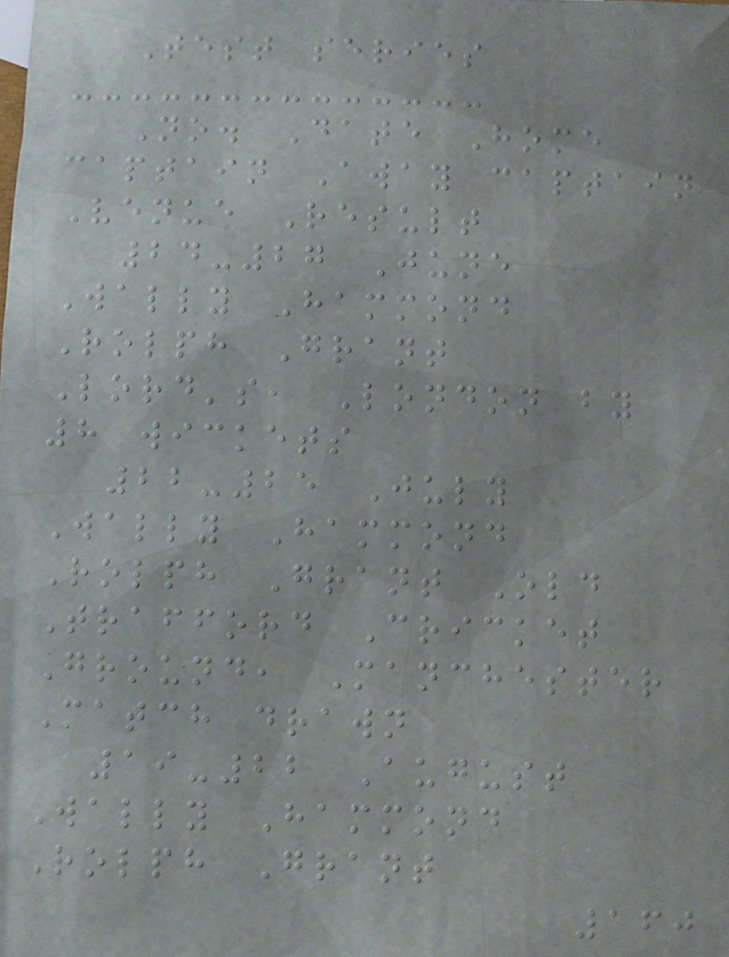Test series
No. Date Home
captain Away captain
Venue Result
24-27 June
Wally Hammond
Rolph Grant
Lord's, London by
8 wickets
22-25 July
Wally Hammond
Rolph Grant Old
Trafford Cricket
Ground, Manchester
Match drawn
19-22 August
Wally Hammond
Rolph Grant
160
